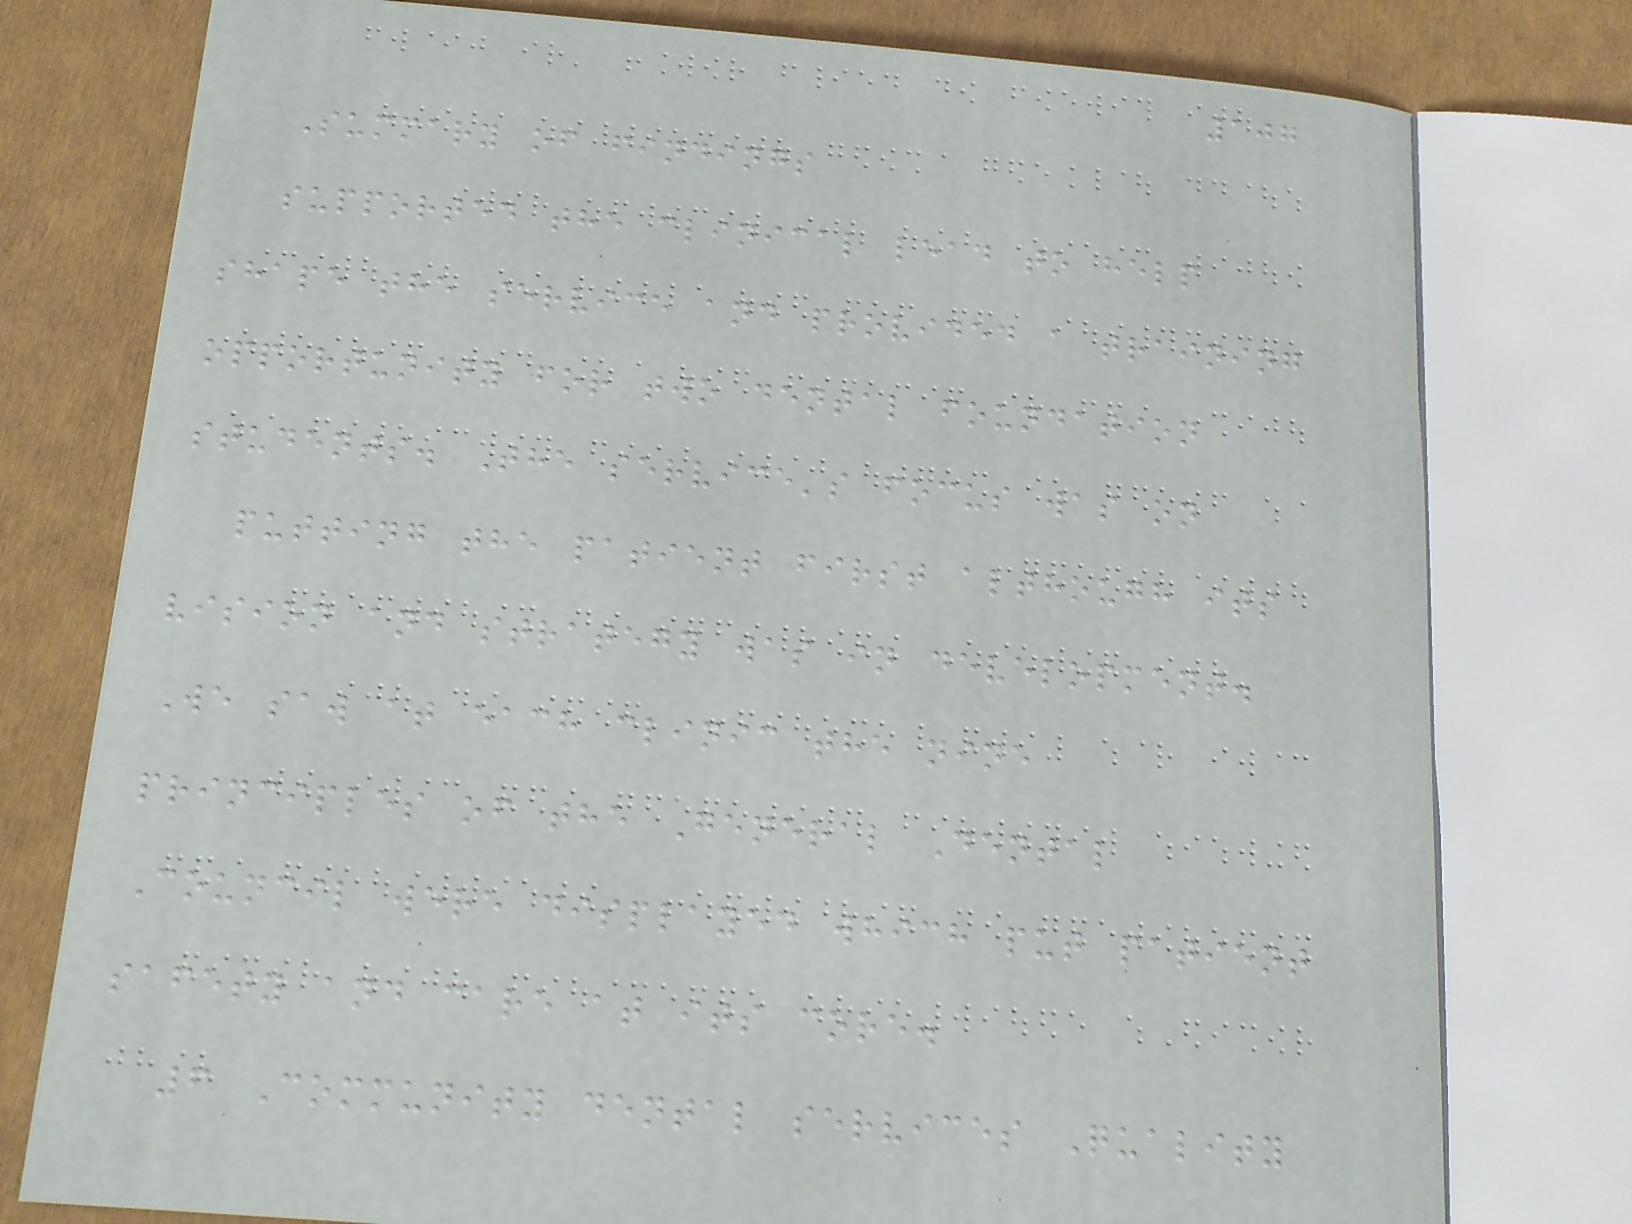107
Summary of findings
supported the clinical lead to help
shape the service and provided a training
opportunity for two dental foundation
students. The service's focus was on
putting the patient first although its
vision and strategy was in development.
We saw at each clinic the nine
principles of the General Dental
Council were displayed which put patient
safety and care at its core.
6 Community dental services Quality
